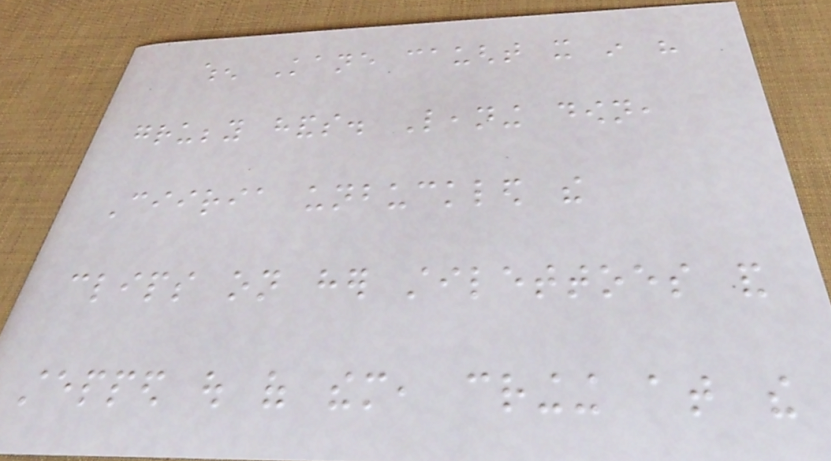when Kane caught it in his
grubby hands. Leaning down,
Ciiria unbuckled the
clips on her stilettoes and
stepped out of them, cringing at the
